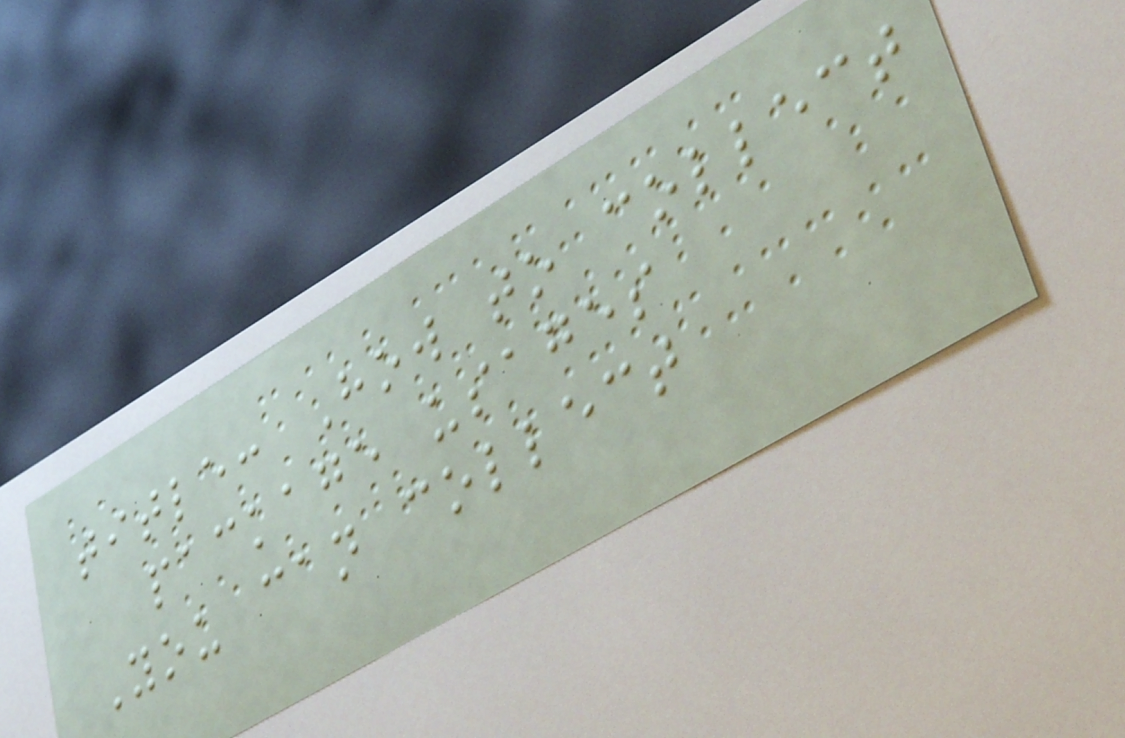title: How to collect
package usages
You can collect
